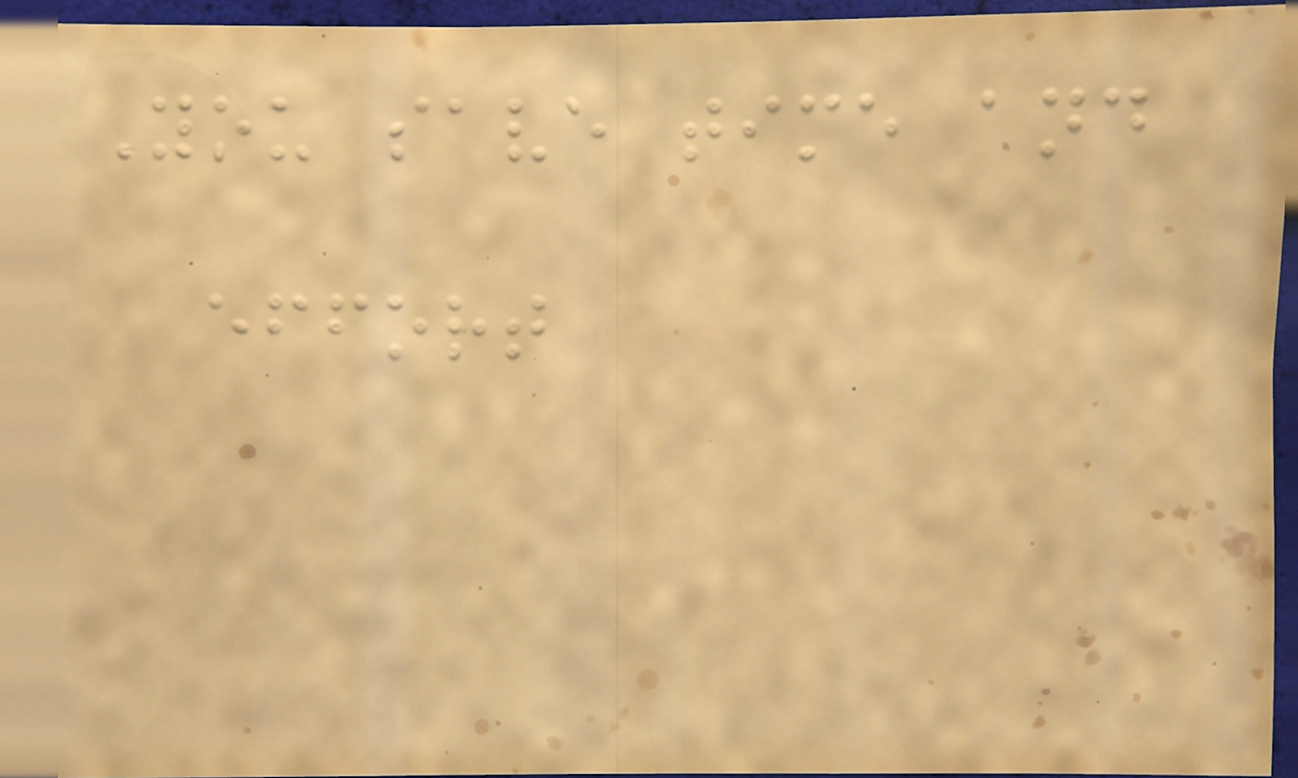You save time and
effort
